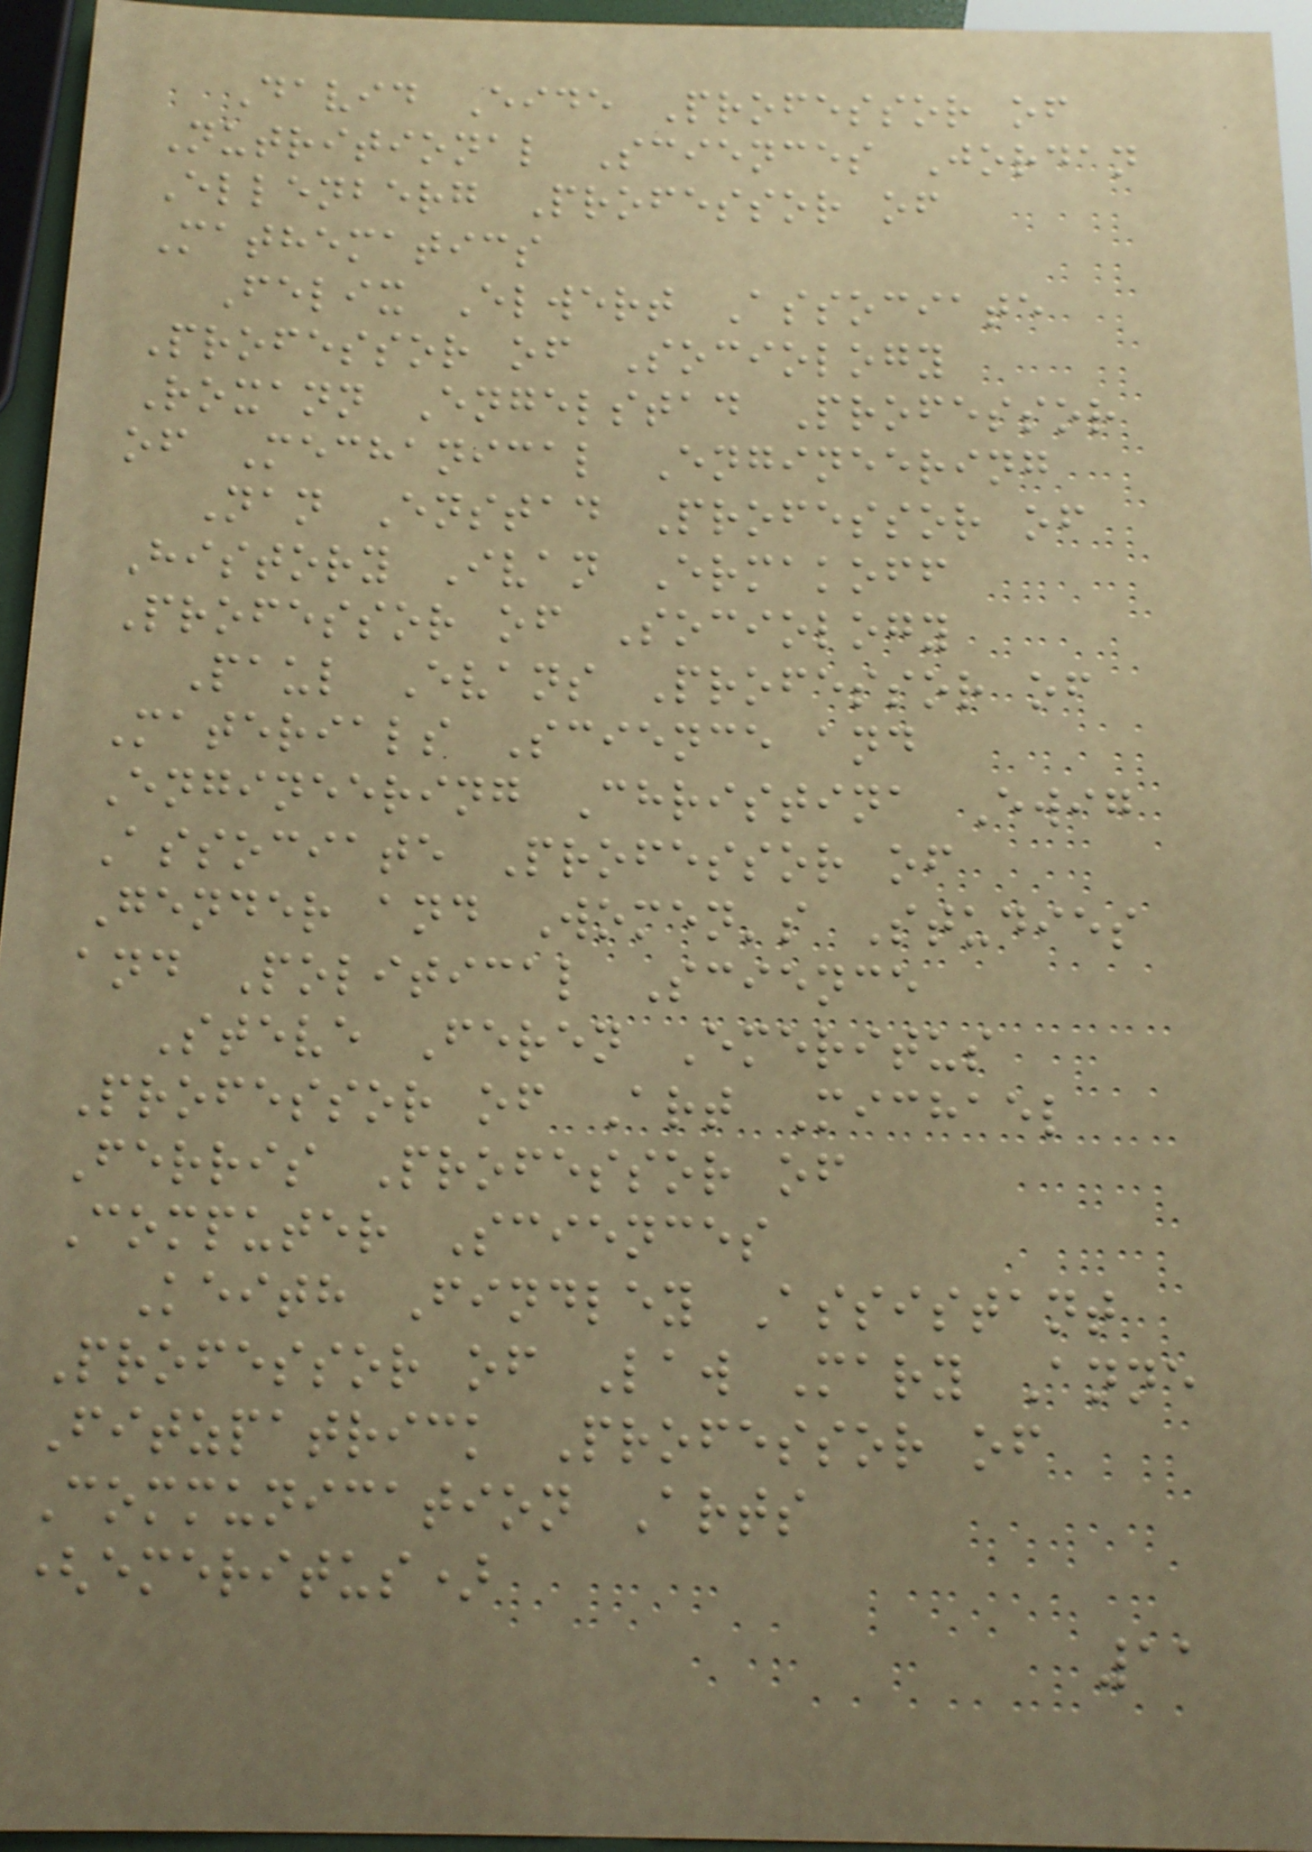David Eide Professor of
Nutritional Sciences Jordan
Ellenberg Professor of
Mathematics
Felix Elwert Associate
Professor of Sociology
Roxann Engelstad Professor
of Mechanical Engineering
Nan Enstad Professor of
History Ivan Ermakoff
Professor of Sociology
Paul Evans Professor of
Materials Science and
Engineering Christina Ewig
Associate Professor of
Gender and Women's Studies
and Political Science
Steve Feren Emeritus
Professor of Art Michael
Ferris Professor of
Computer Sciences
Keith Findley Assistant
Professor of Law Mary Anne
Fitzpatrick Professor of
Communication Arts
(emeritus)
11
